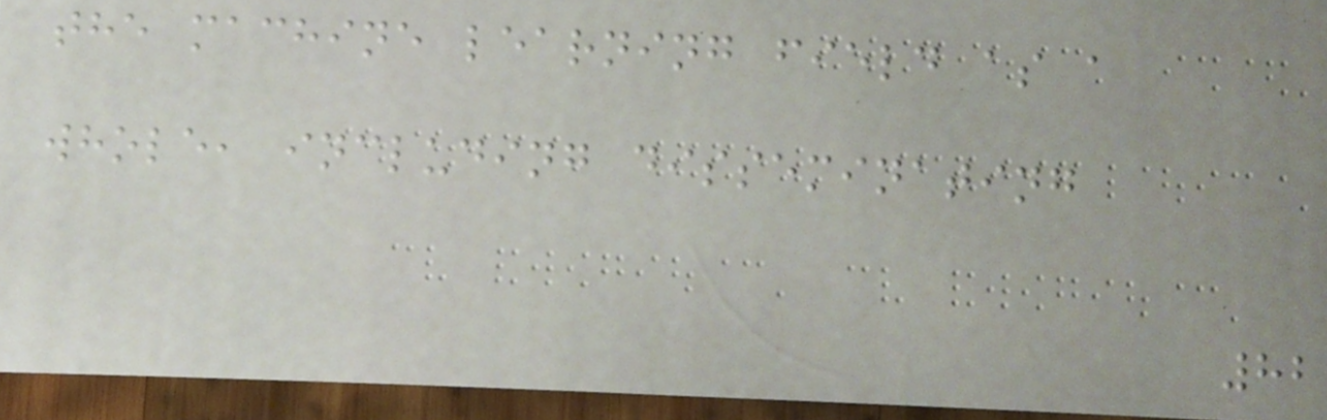the machine learning field as a
whole, including disseminating
82
